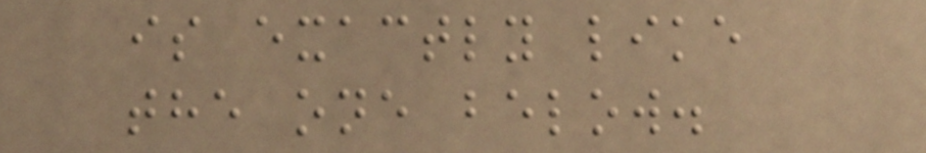is exactly like
the one below.
